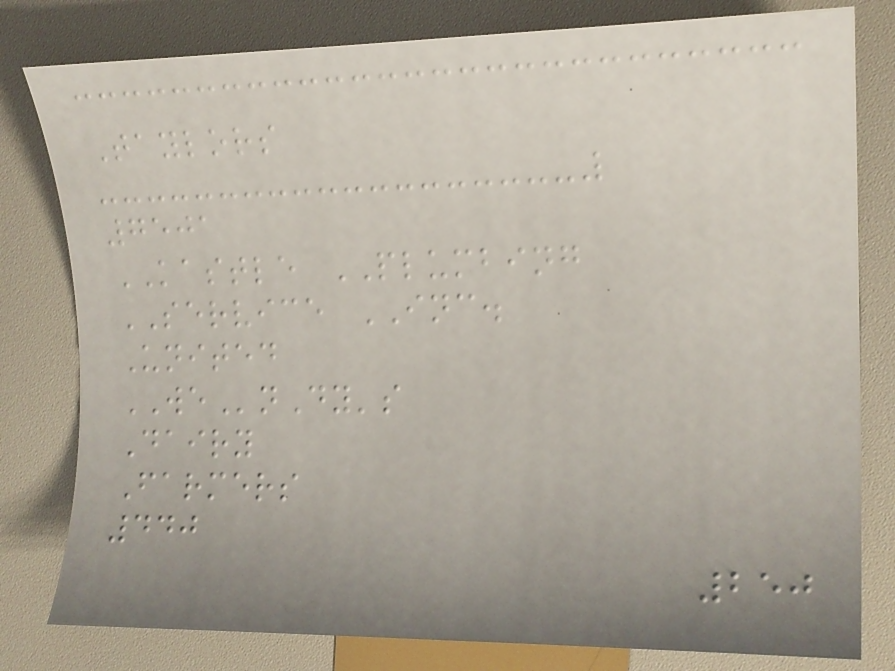Taylors
7501
KASTLE PLUMBING
SERVICE INC.
United
WEnDy's
Dairy
Farmers
440
250
